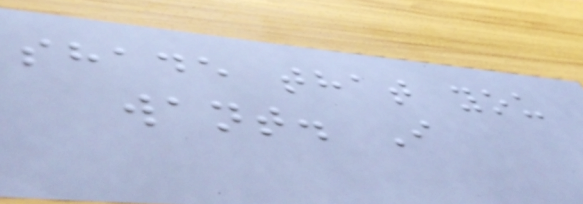shade that you
want. I
